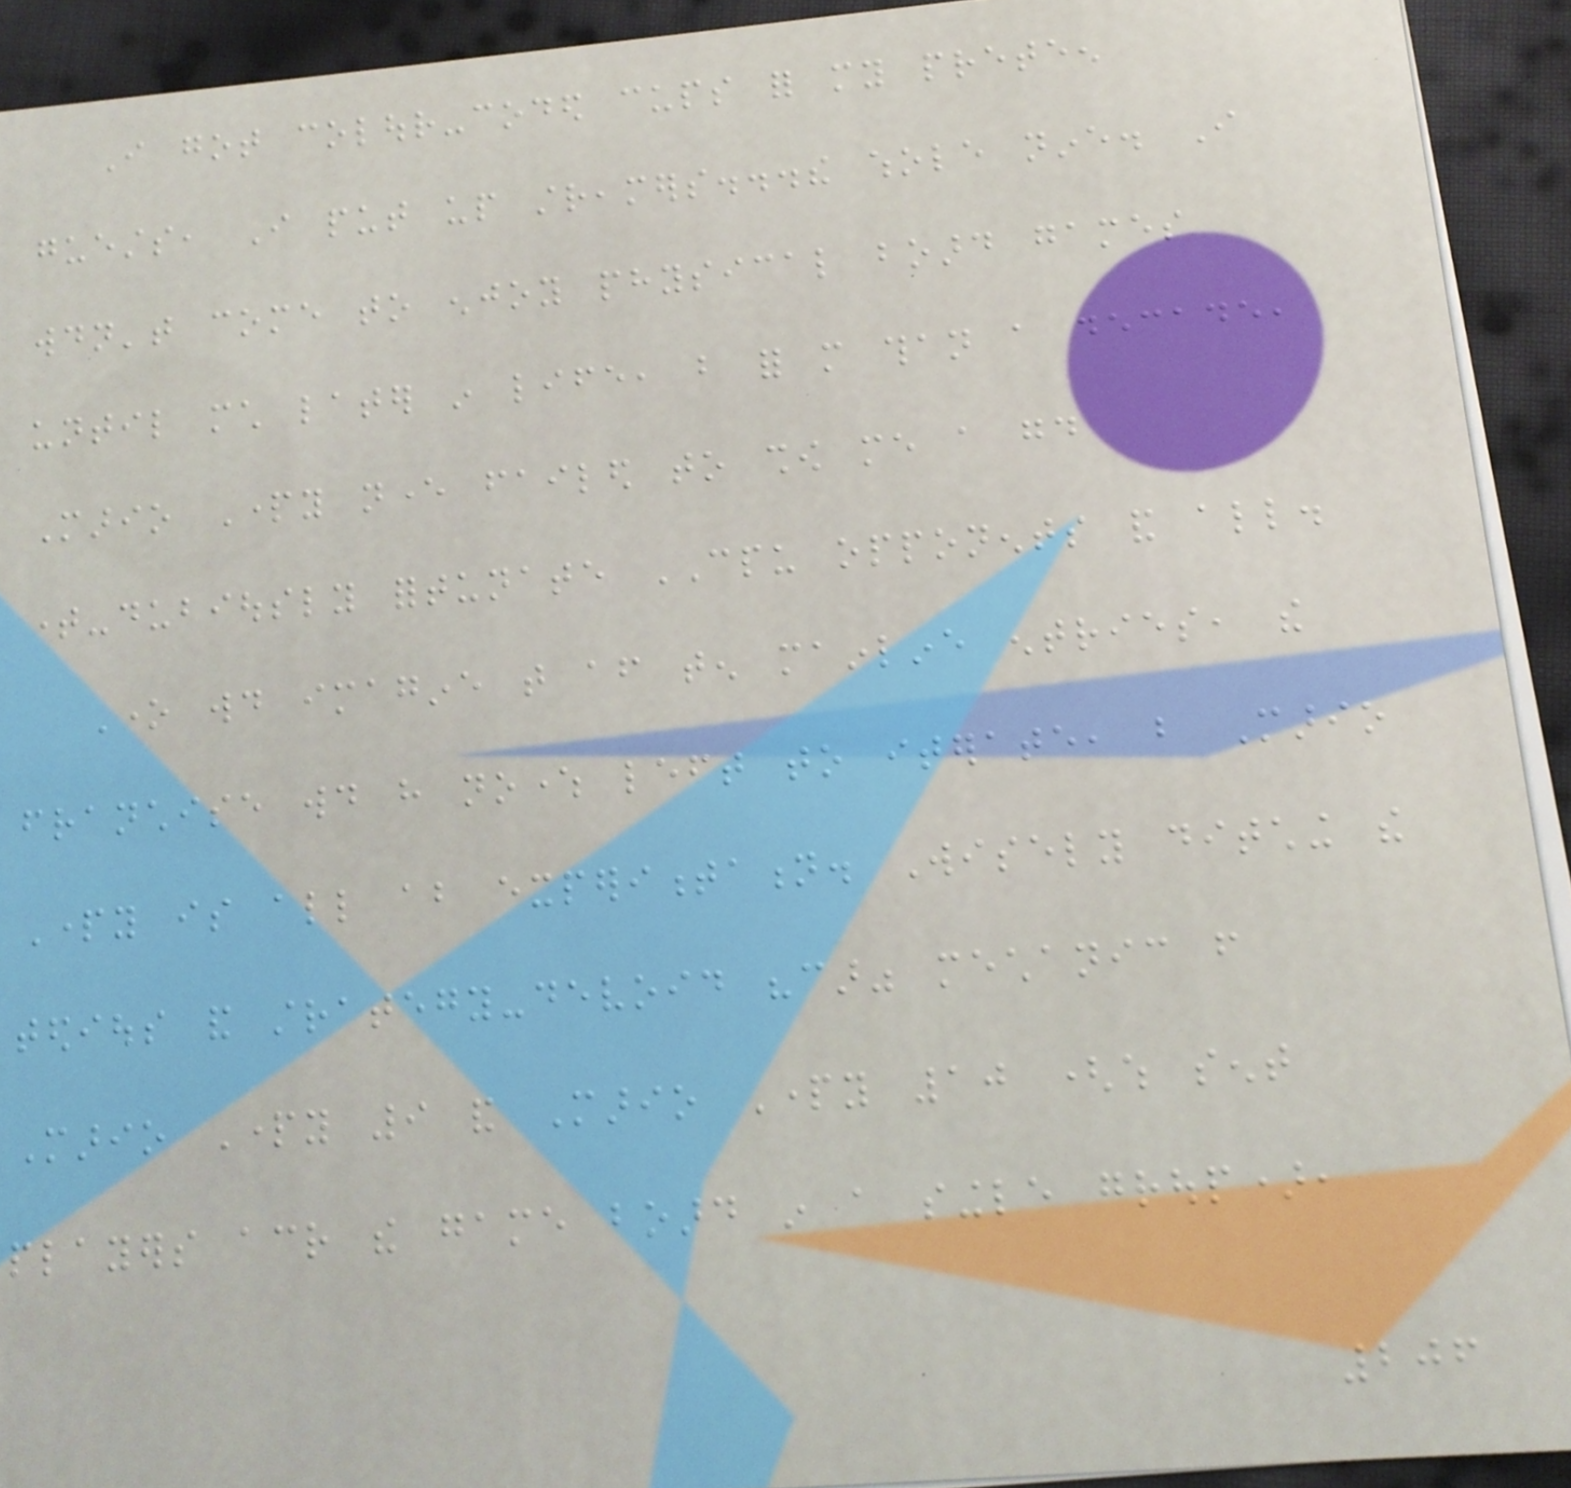I got colour-coded cups for my preteen
guests, I put up streamers...the whole nine. I
wouldn't come to enjoy physical board games
until much later in life, but for more than a decade,
Mario Party never failed to show me a good
time-dubiously fortunate CPU opponents and all.
One would imagine that after ten mainline entries, the
franchise would have nowhere left to iterate, but Mario
Party is all about experimentation. Wisely ditching the
tedious and strategy-devoid "car" mechanic from
Mario Party 9 and Mario Party 10 (which sent
players across the game board in a single group),
206
